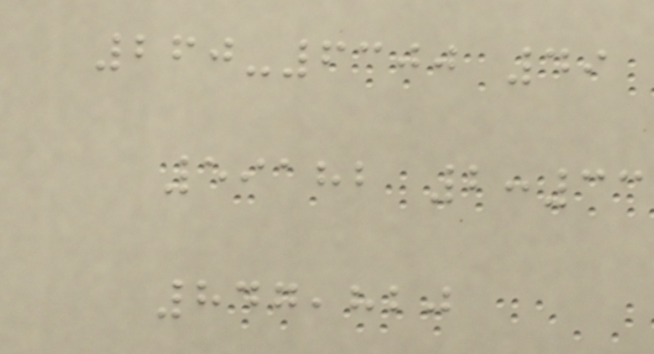260-6300 49
59182 2:33
847,820
